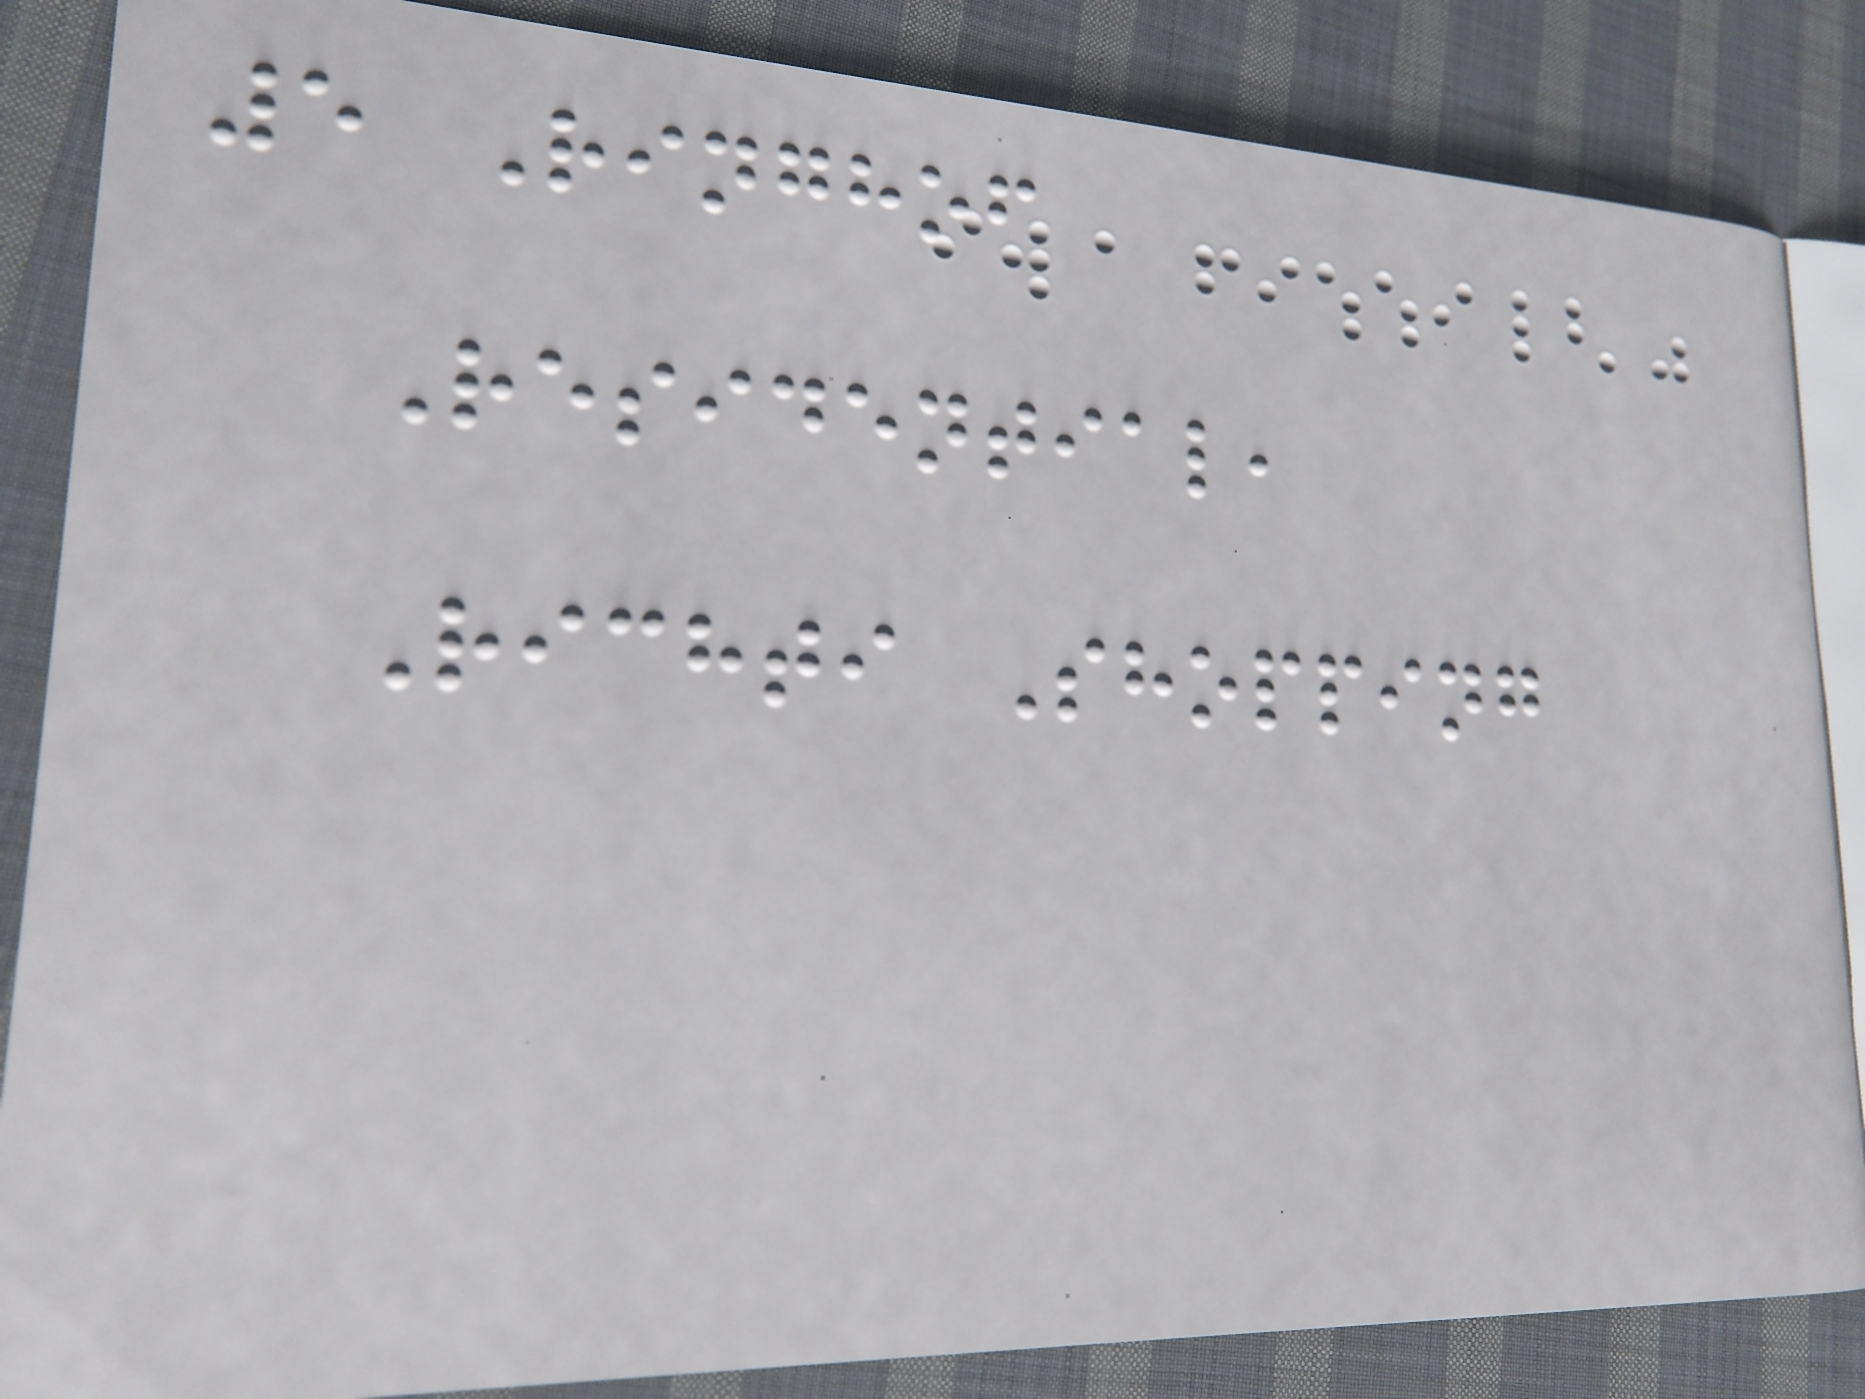5 Ringhof
Residential,
Richti Shopping
